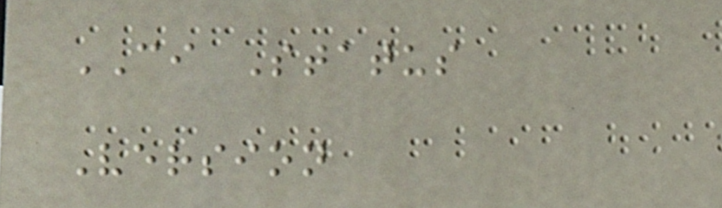CI Status
Version
